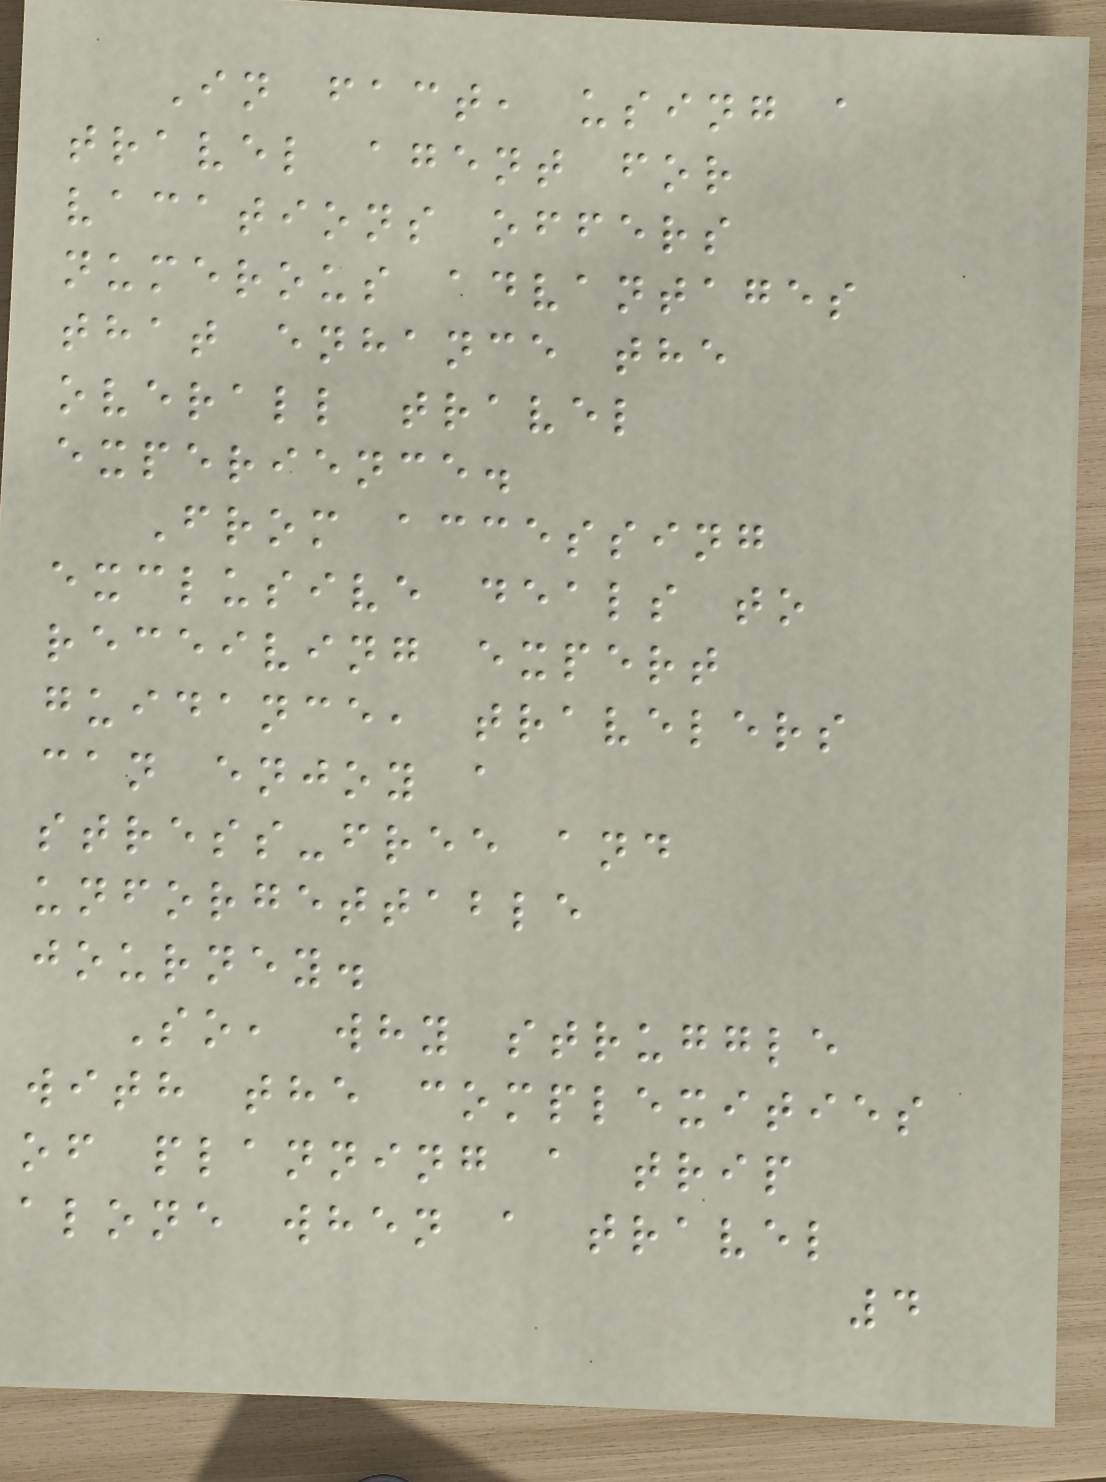In fact, using a
travel agent for
vacations offers
numerous advantages
that enhance the
overall travel
experience.
From accessing
exclusive deals to
receiving expert
guidance, travelers
can enjoy a
stress-free and
unforgettable
journey.
So, why struggle
with the complexities
of planning a trip
alone when a travel
4
